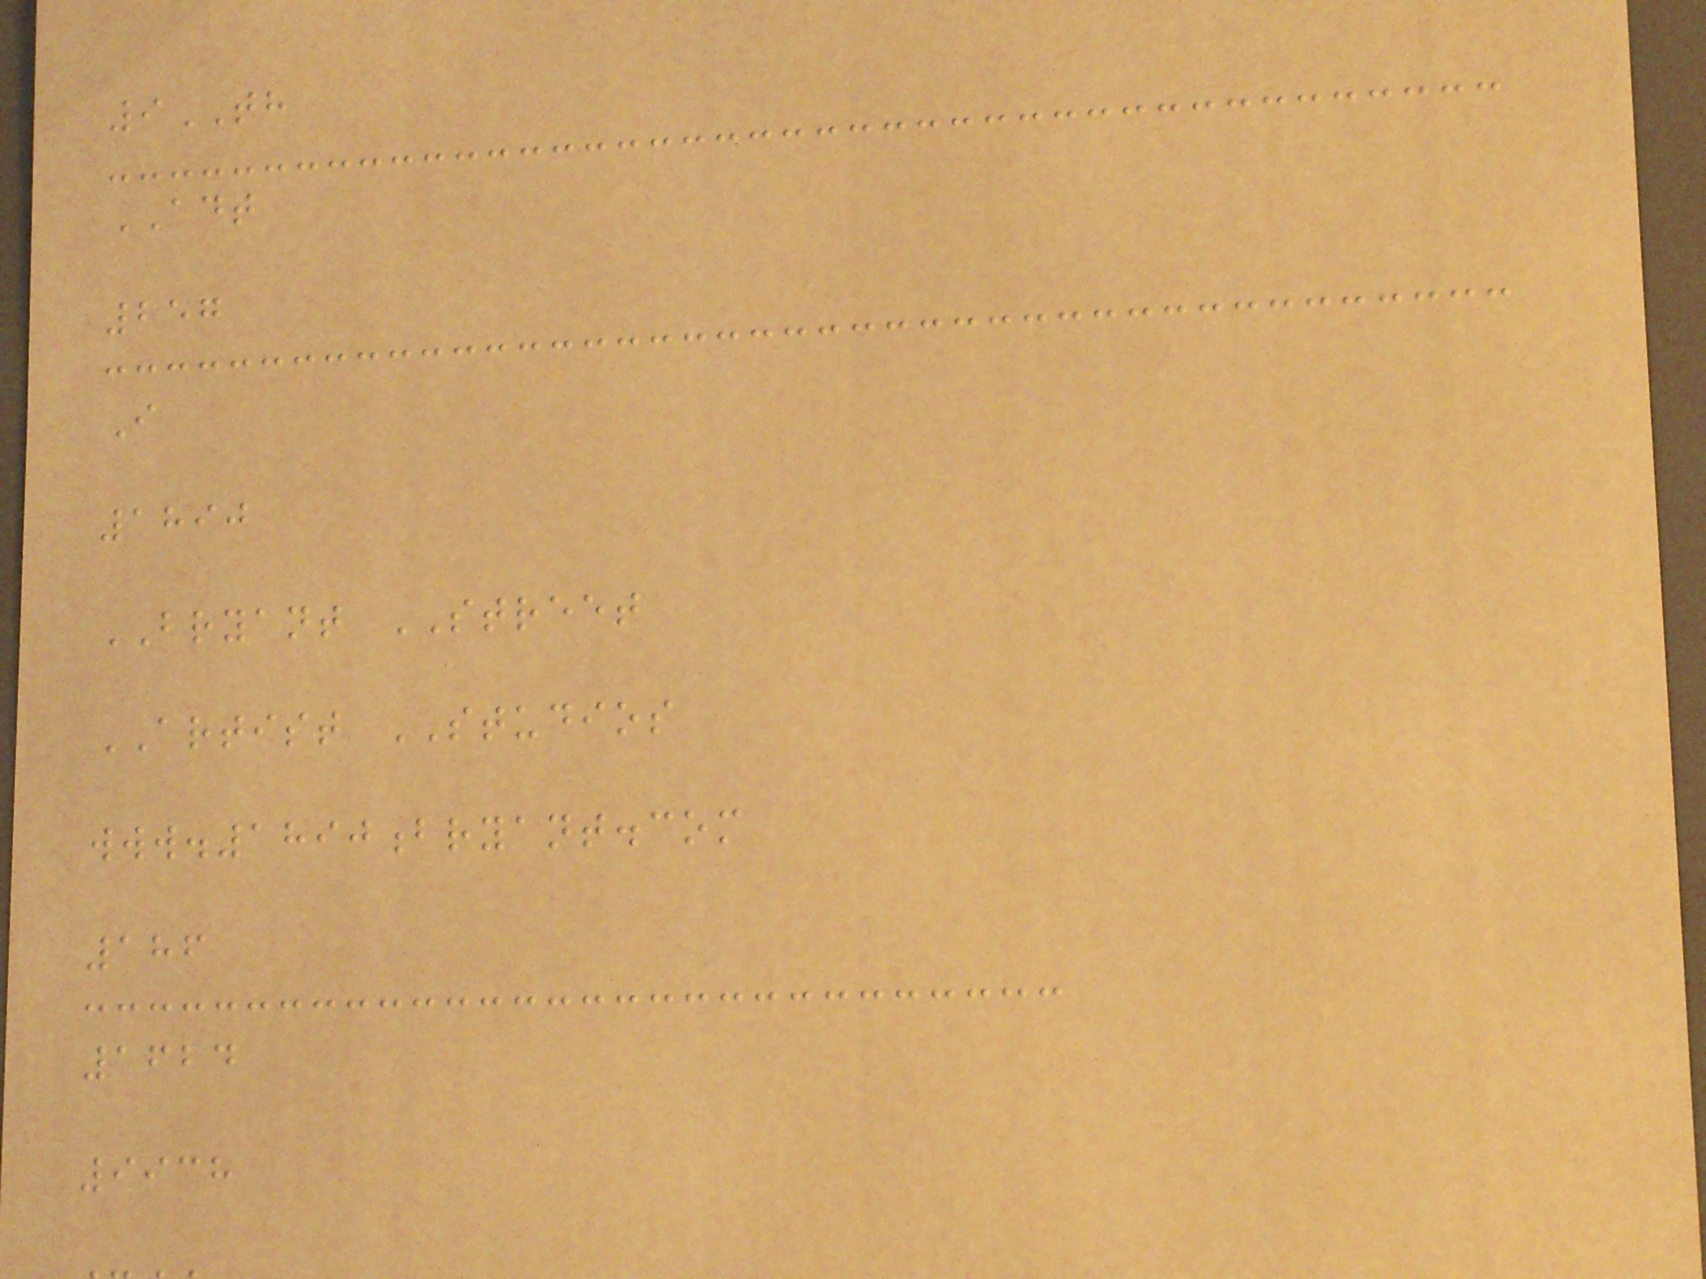9TH
ADT
257
I
1890
BRYANT STREET
ARTIST STUDIOS
www.1890bryant.com
186
1624
9938
